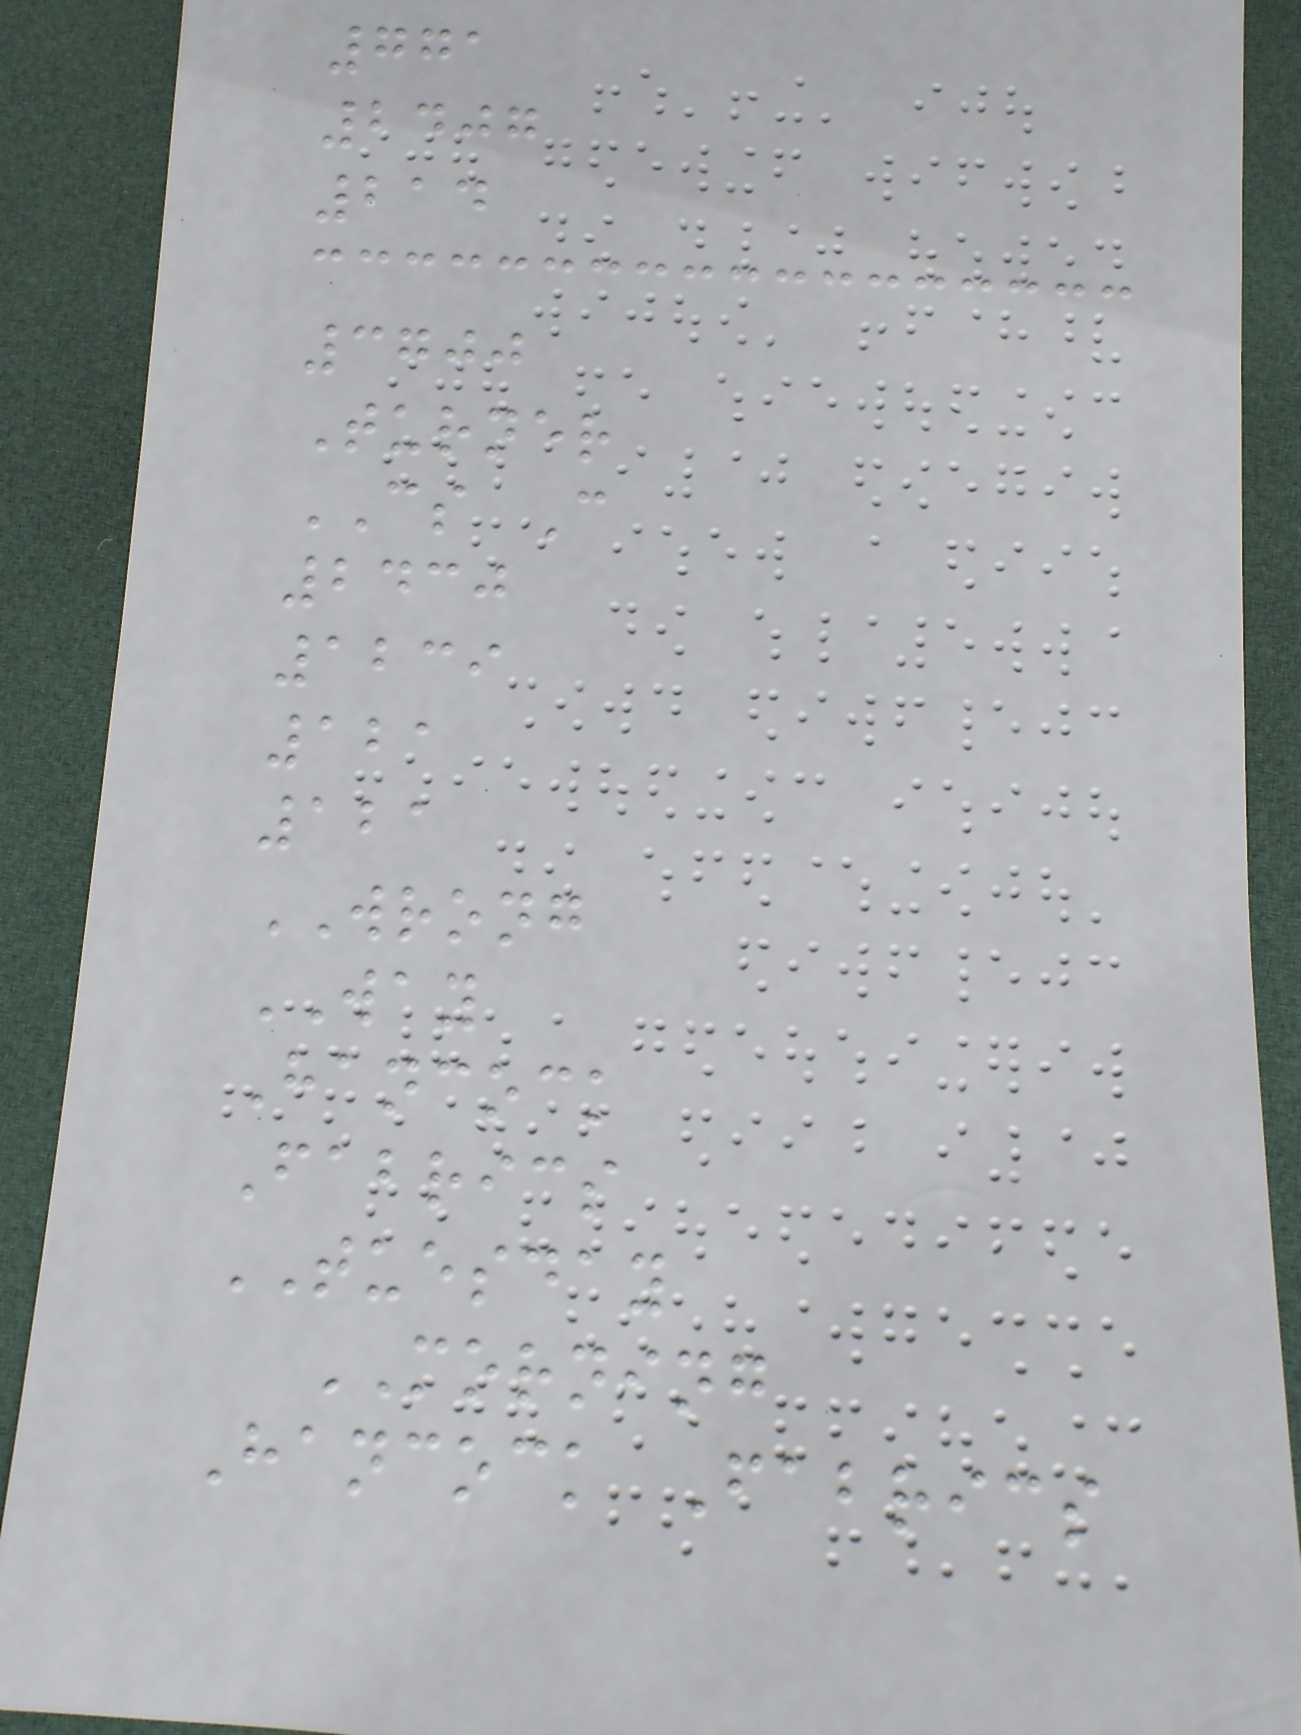771
2407
214
3700
Turner
CS C
2430
1239
121
121
WRONG
WAY
Hancock
Fabrics
TUESDAY
MORNING
Hancock Fabrics
